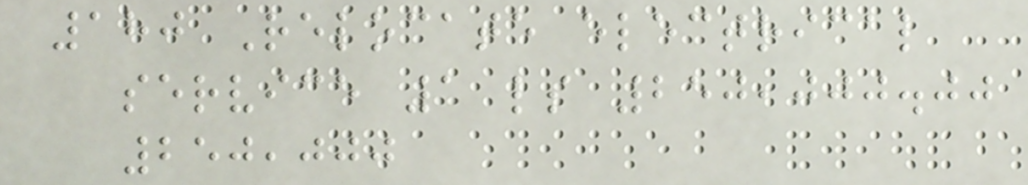180 Relocate electrical
service 1 ls 250,000.00
250,000
